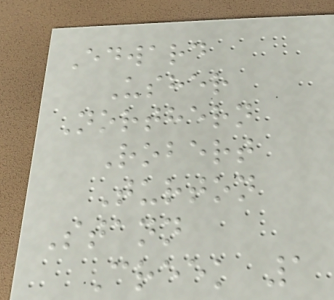Edward
Usher
Northern
Robert
Turton
Stann
Creek 1
